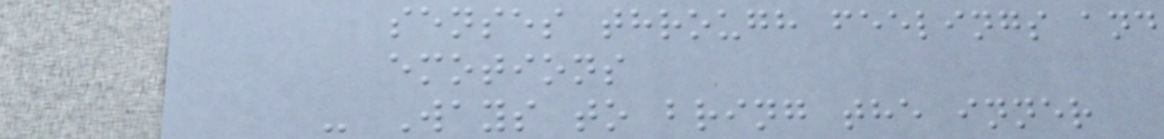senses through feelings and
emotions
- Ways to bring the inner
